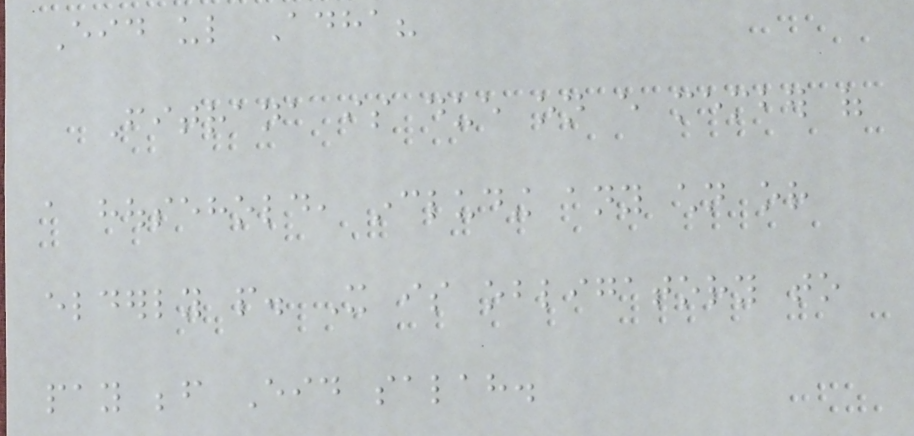Eid ul Adha?
Fitrana is due on every member of
a household, including any children or
elderly people. It is obligatory to
pay before Eid salah.
